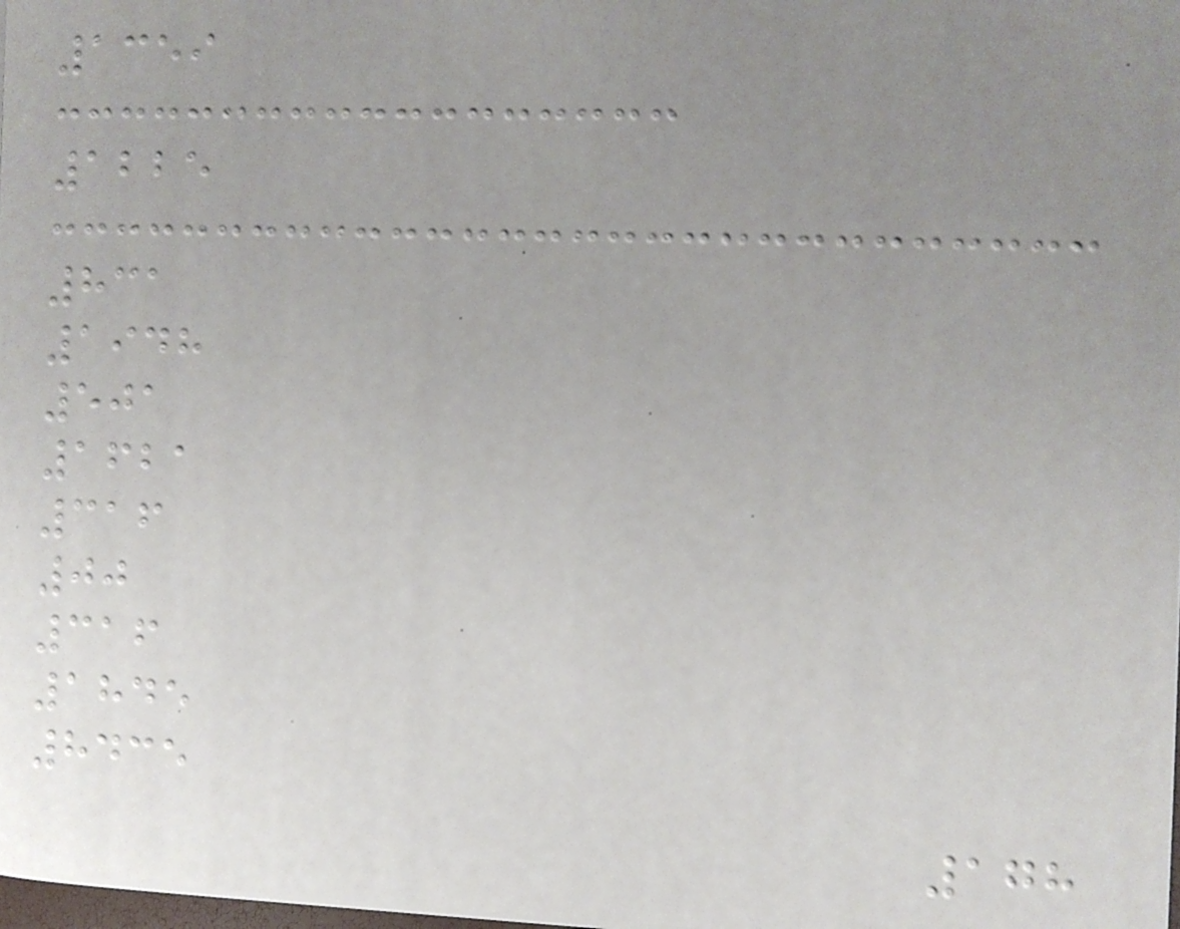1359
1225
831
1948
501
1621
316
00
316
1845
8435
178
